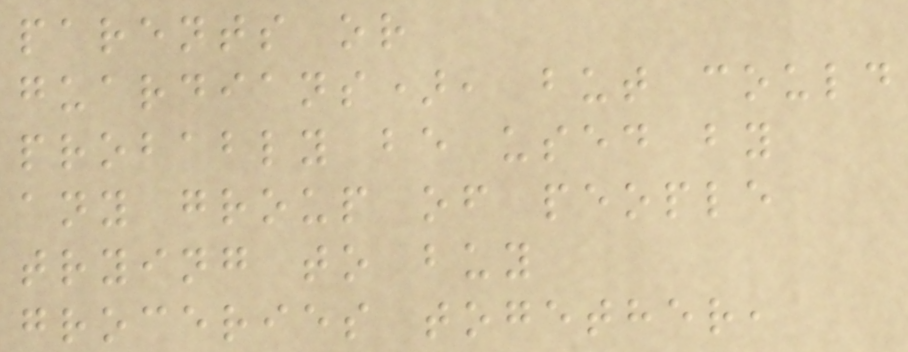parents or
guardians), but could
probably be used by
any group of people
trying to buy
groceries together,
